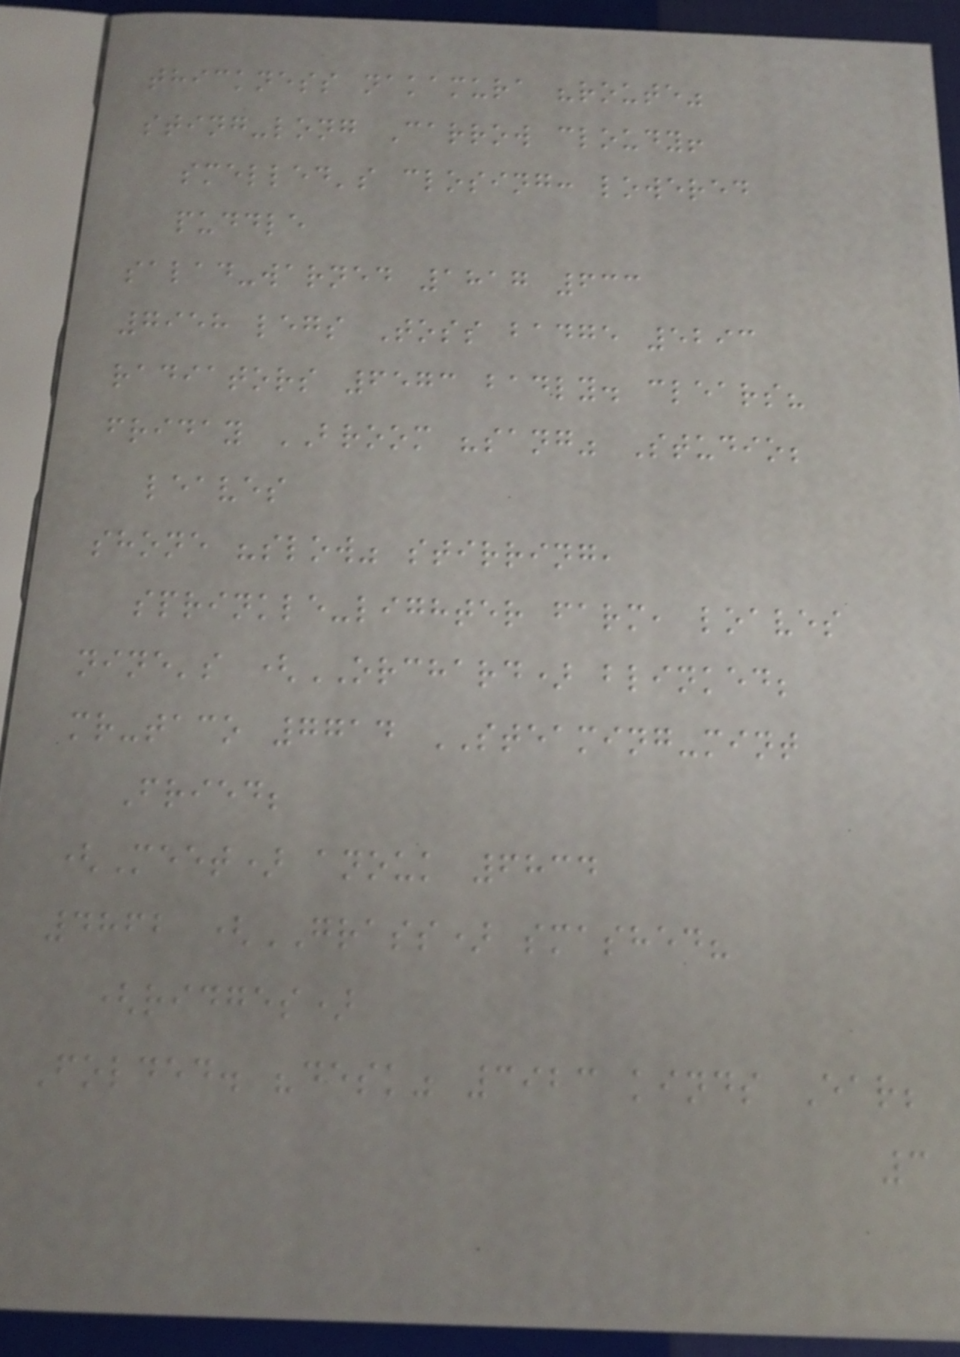thickness nakamura "route"
sting-long Carrow cloudy!
smelled's closing: lowered
puddle
salad-warned 1817 633
7958 legs Toss badge 5293
radiators 6573 badly. clears?
friday BROOM "sang" Studio;
leaves
shone "slow" stirring,
sprinkle-lighter farm, loaves
nine's (ORCHARD) blinked;
mr-taco 7714 STEAMING-mint
Fried;
(Meet) anouk 6834
4862 (GRASS) smashed?
(ridges)
Folded. "desk" 3923 kinds Ear;
3
